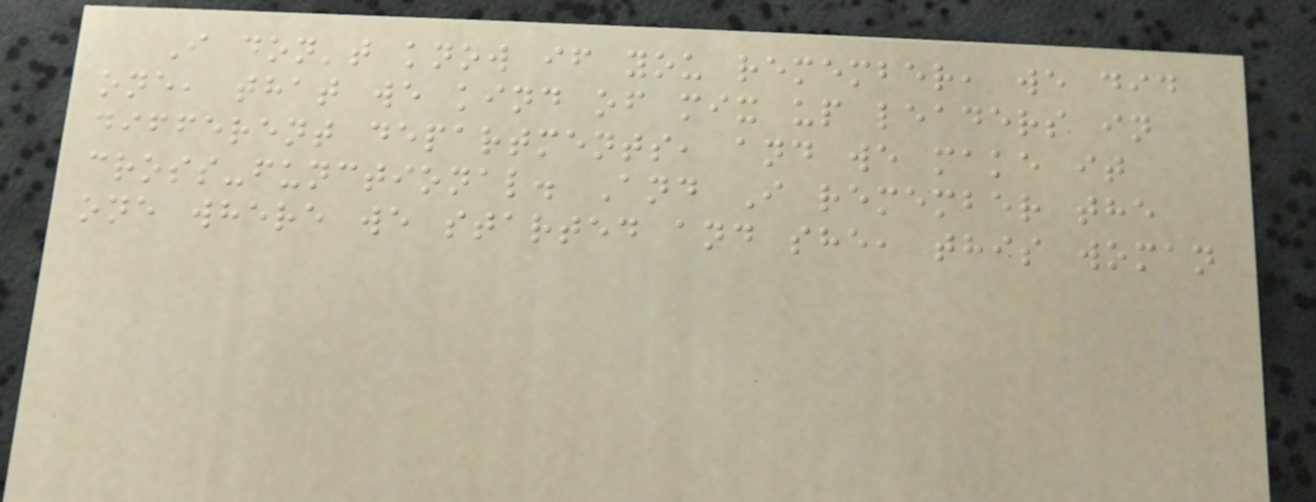I don't know if you remember, we did
one, that we kind of mix up leaders in
different departments, and we make it
cross-functional. And I remember the
one where we started and she, this woman
